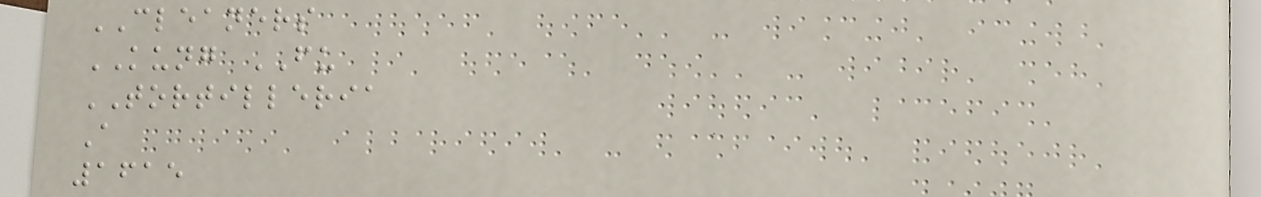CLEANERS
KUNG FU
TORTILLERIA
A
1615
